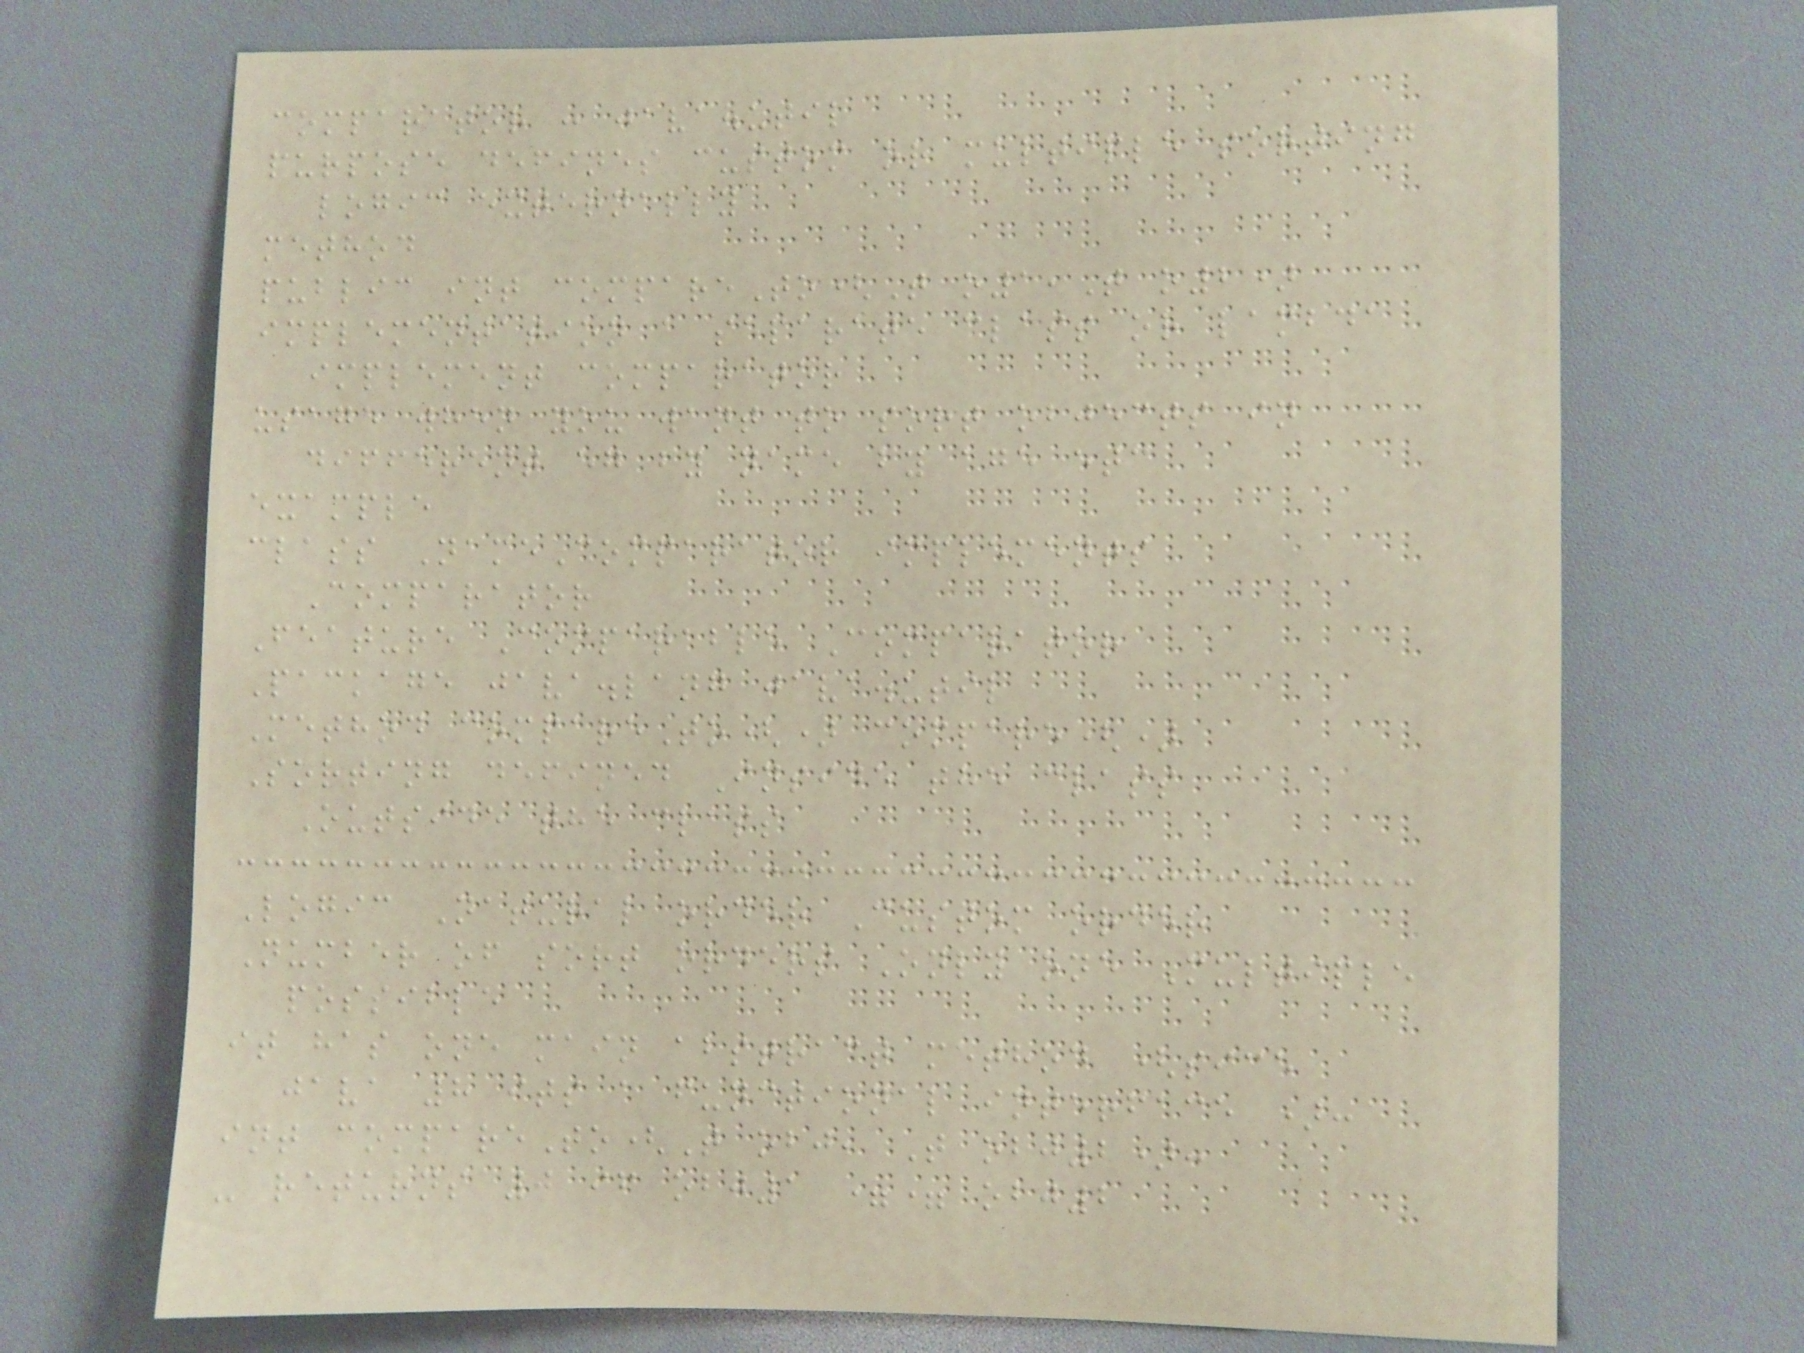comparator : java.util
purpose defines custom or multiple sorting
logic externally
method
public int compareTo(T o1,T o2)
implementation a separate class or lambda
implement comparator
usage when you want to sort objects in
different eg by name by age etc
example
class NameComparator implements
Comparator
Feature Comparable Comparator
Package java.lang java.util
Method compareTo() compare()
Sorting defined Inside the class
Outside the class
Logic Natural order Custom order
Number of sort orders Only one Multiple
possible
it has one main abstract method (sice
java 8 its a functional interface ):
int compareTo(T obj, T obj2):
- returns 0 if obj1 == obj2
